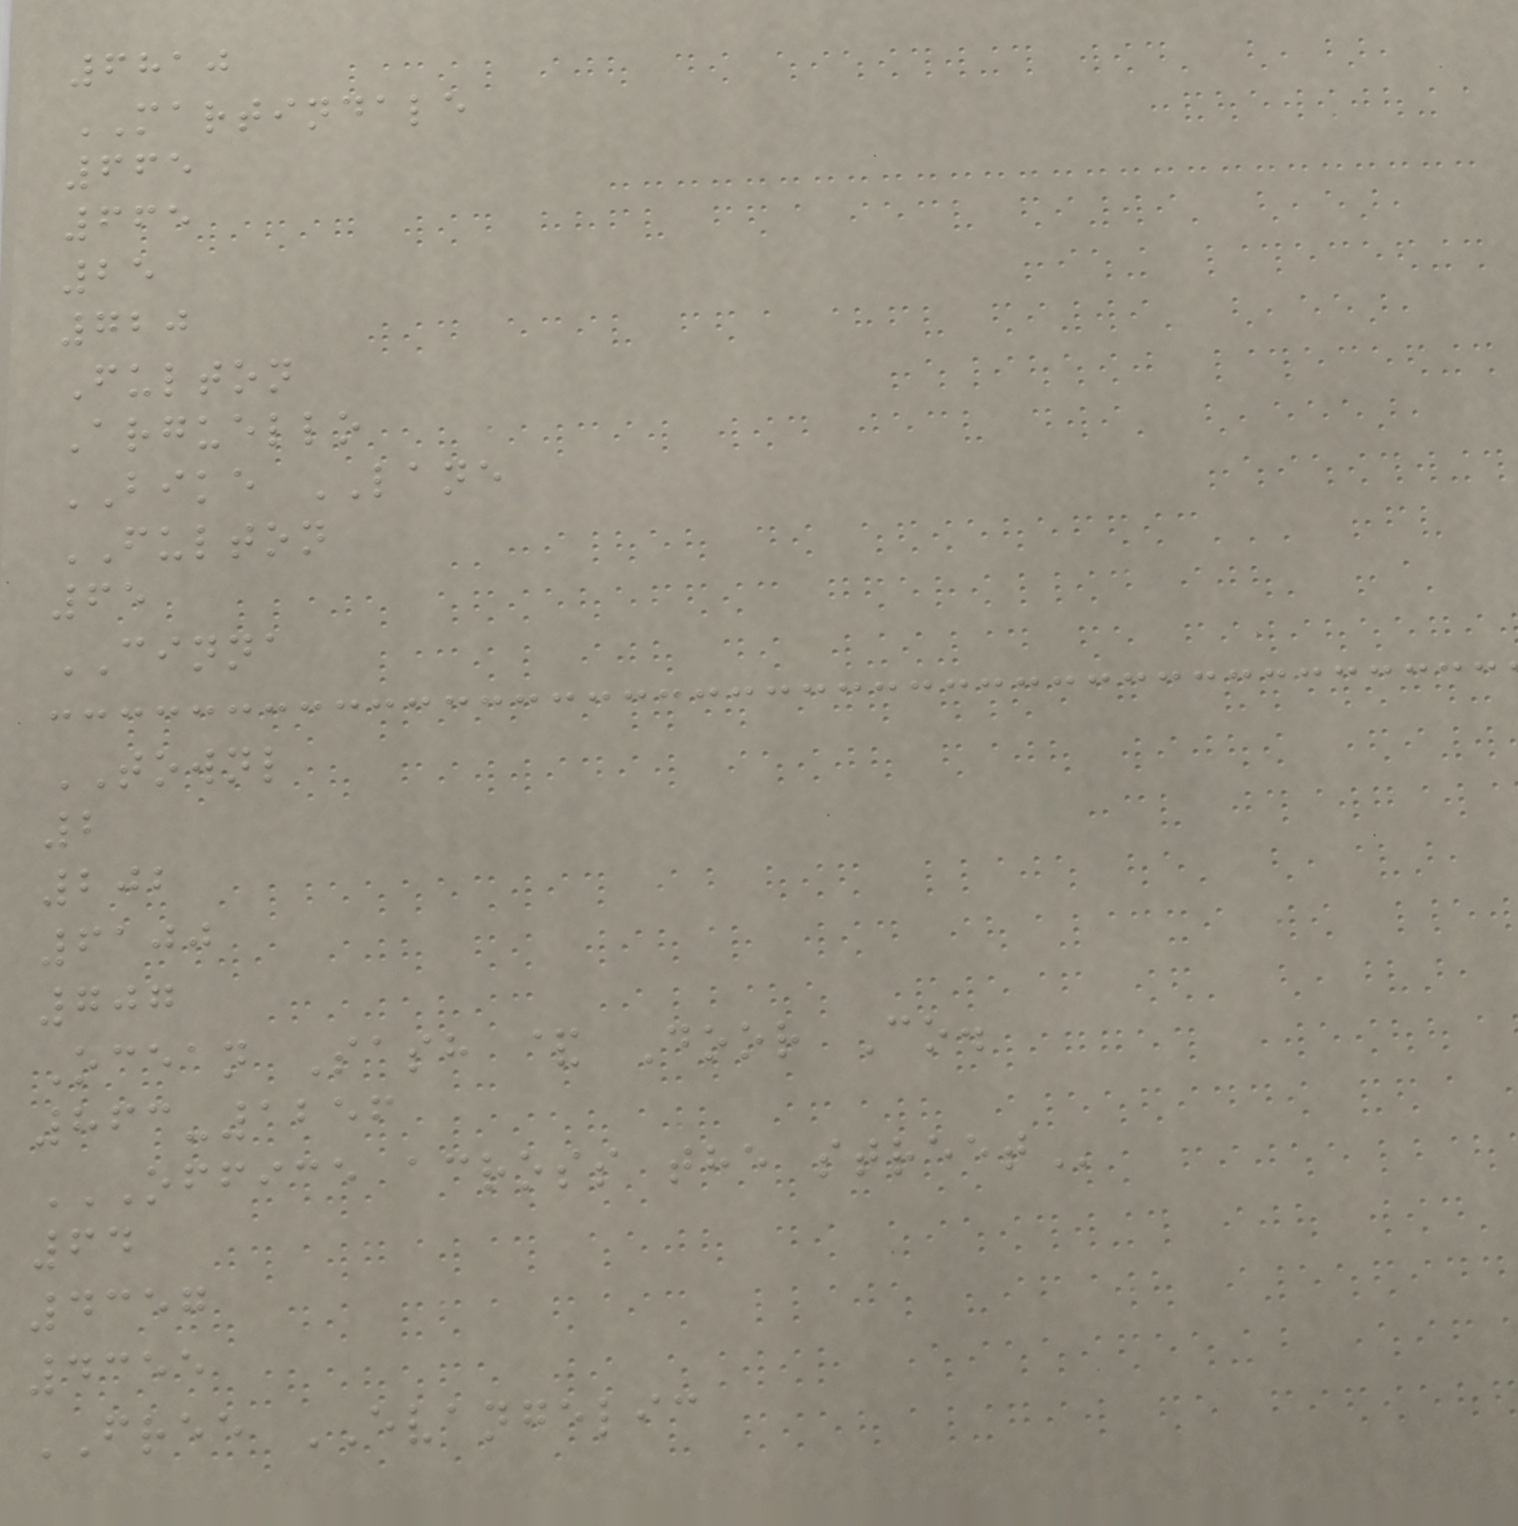6810
MARTINDALE
665
665
25
720
Fulton
Arguello
BIKE LANE
FULTON
65
CINNA
TOWNL
2
202
6100
707
Ocean Sash & Door Co.
863-1256
OFFICE ACROSS THE STREET
64
4357
4355
FREE EVANGELIC
